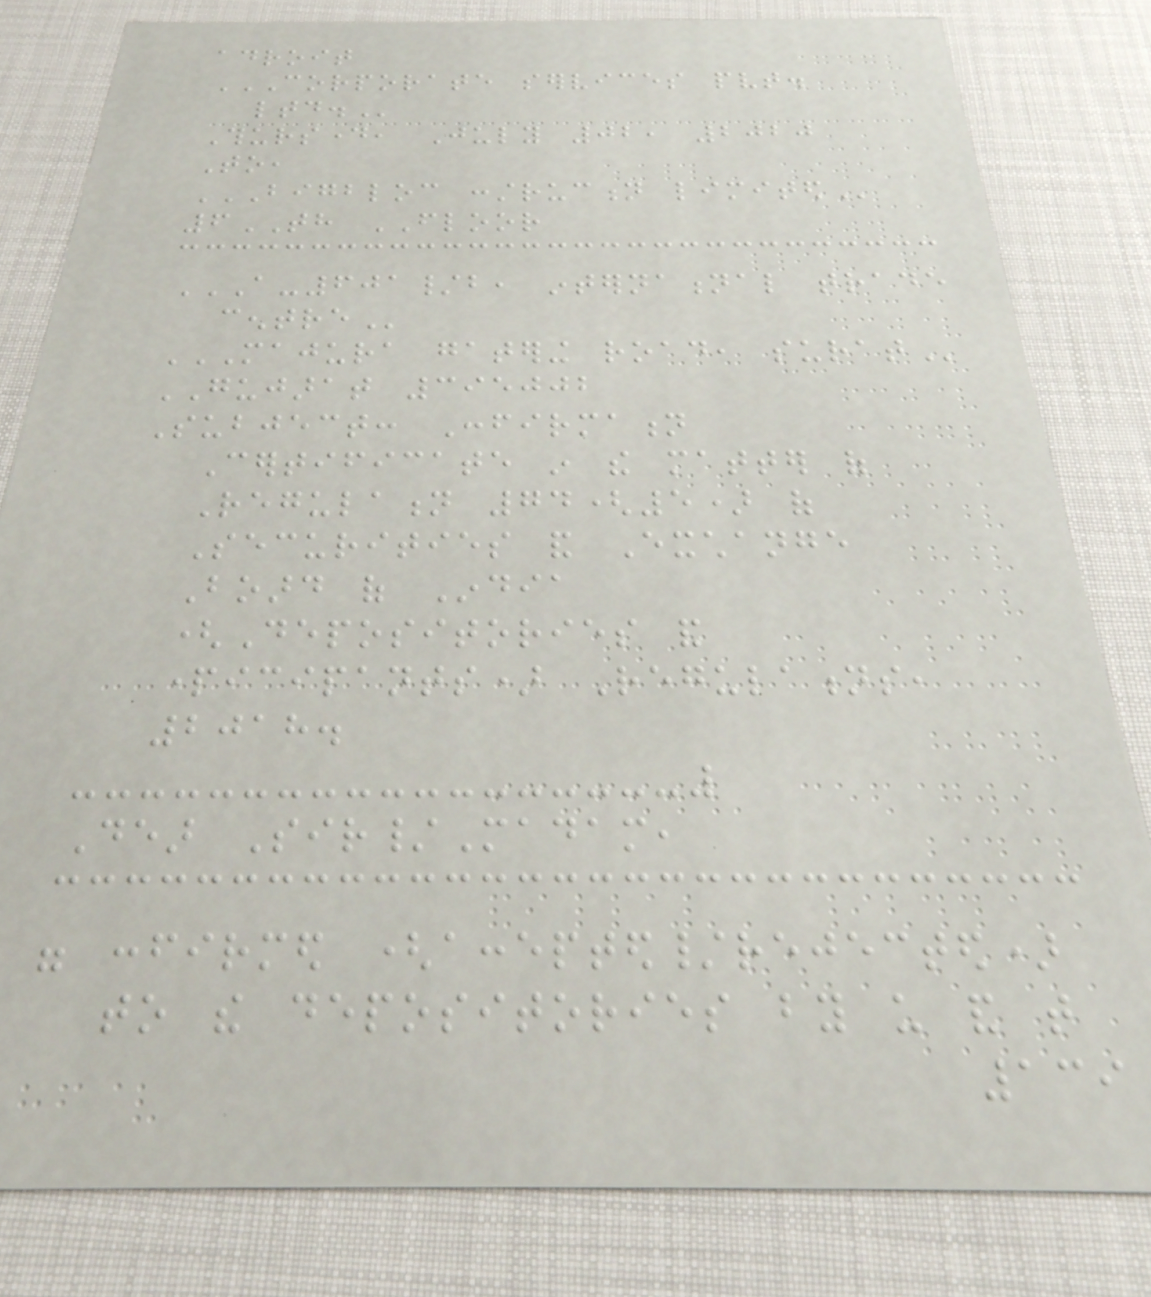adroit
CORPORATE SERVICES PVT.
LTD.
Thursday, July 02, 2020
To,
BIGBLOC CONSTRUCTION LIMITED
6TH FLOOR
A-601/B, INTERNATIONAL TRADE
CENTRE
MAJURA GATERING ROAD, SURAT
GUJARAT 395002
Subject: Confirmation
Certificate in the matter of
Regulation 74(5) of
Securities and Exchange
Board of India
(Depositories and
participants) Regulations,
2018.
Dear Sir/Madam,
were confirmed (accepted/rejected)
to the depositories by us and that
139
